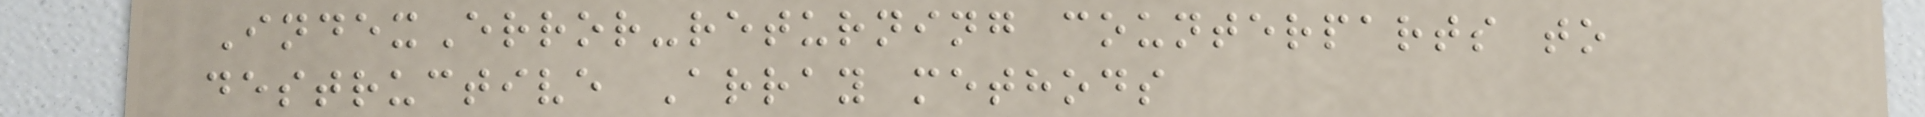IndexError-returning counterparts to
destructive Array methods
